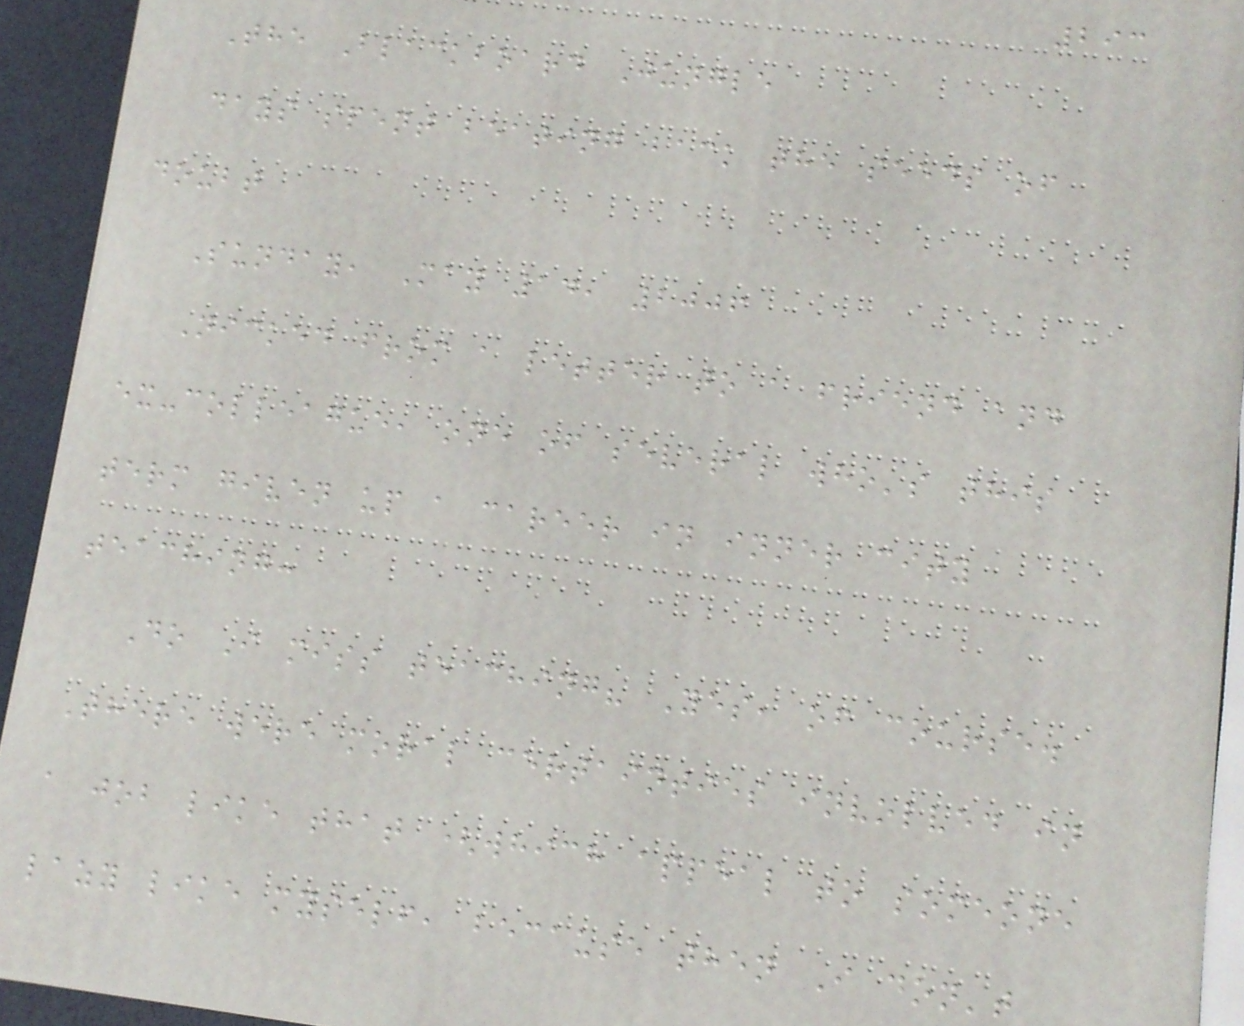293
The Blackboard Jungle
days spent beating back the seeds of
doubt
Sunday, May 14, 2006
Nicked from a letter to a friend and
ex-colleague, one of several who's this
term given up a career in inner city
teaching:
Do I miss teaching? Yes, of course.
There were moral certainties involved in
a job like that (which appeal to someone
lazy like myself, because then I don't
